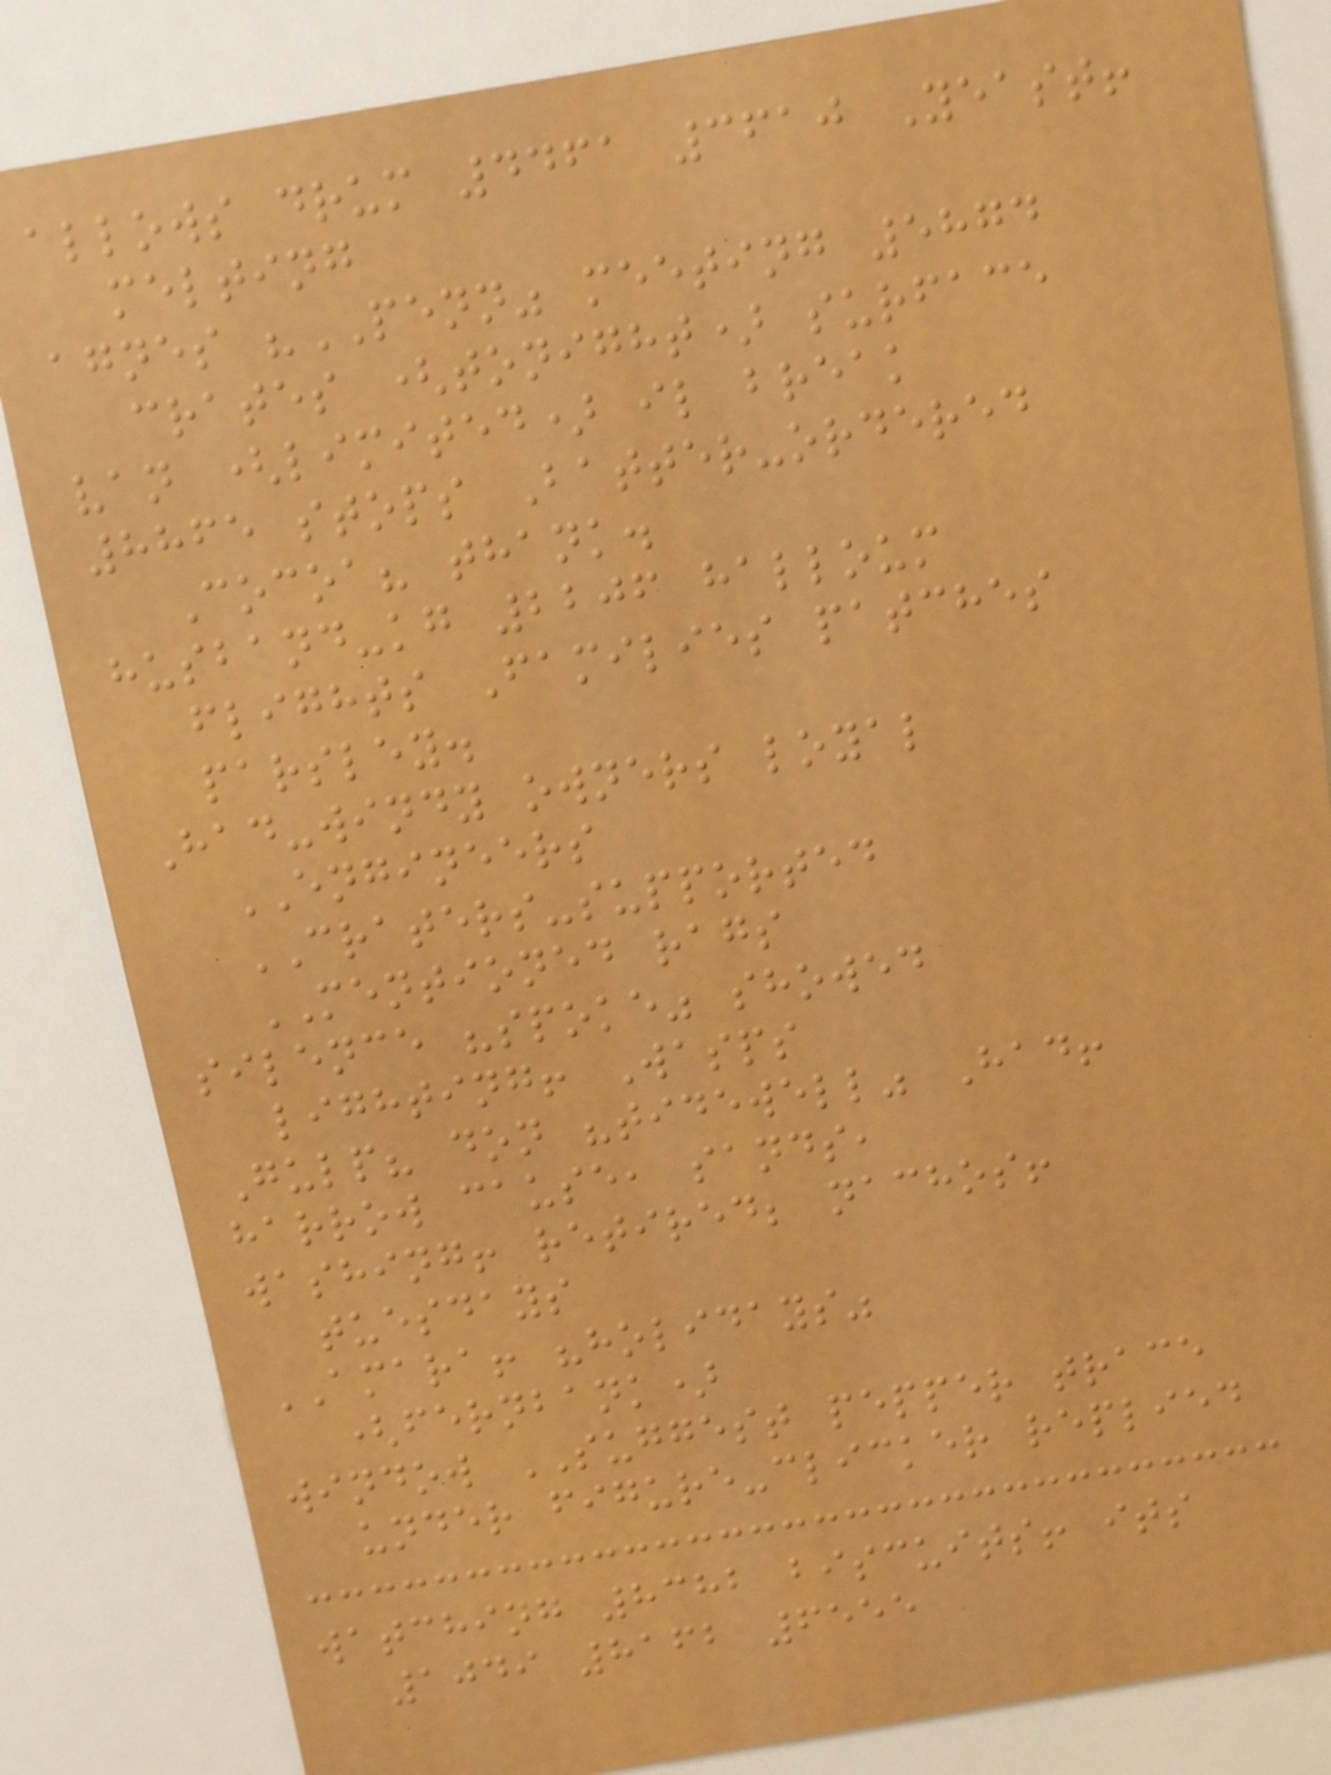allows drum 4461 3610 Yeast!
melting
agnes "PENN" meeting 5874
crates (tonight) surface
van (limited) il break
8865 stops Batter-ordered
Cocoa? thank.
husband-kg 2206 halloum
flights Families patches
parsley.
Had-windy owners loyal
ENGINEERS
CRATERS-supported
MENTIONED rags
silence "spoke" showed
lighting! Wasps
Gulp? don "tidewell" Had!
harrow cause, sands,
washing! retired; nachos!
tuesdays
AMARA! "holidays"
(fernbank)
window SUGGEST pepper trace
under figure-clicker replied
watching 8382 biscuits! its
1049 8162 6555
